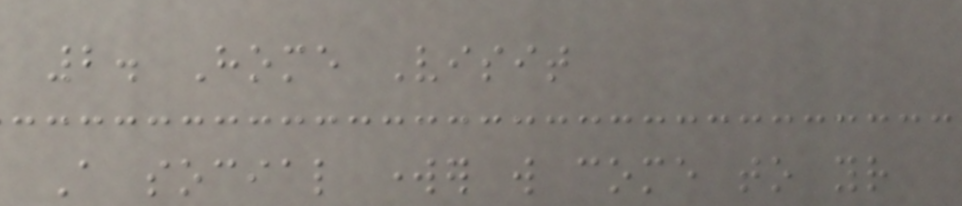2. Home Visit
A social worker will come to your
